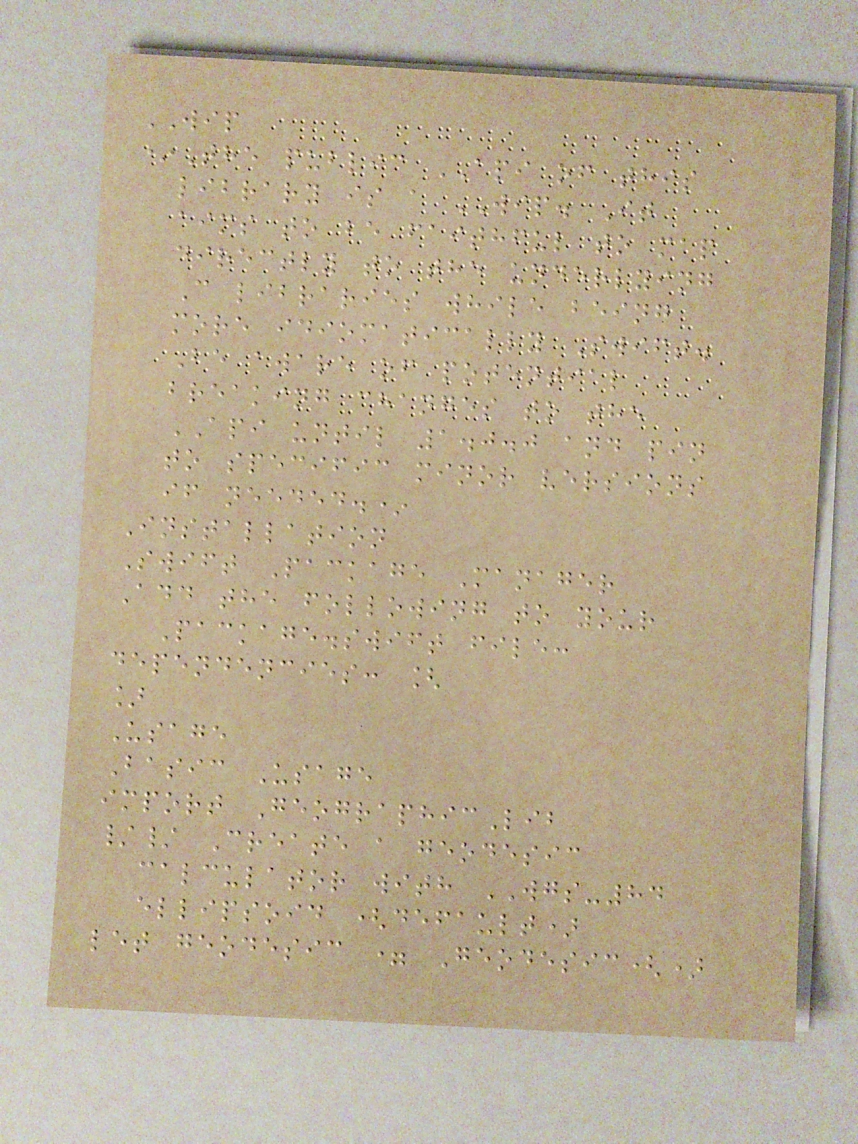WIP
*The public API of this
library is a WIP. It
aims to be faithful to map
directly to the underlying
C libraries while being
more idiomatically Swift.
Be aware of potential
breaking changes to the
API until 1.0.0 and pin
to specific minor versions
if needed.*
Installation
Swift Package Manager
Add the following to your
Package.swift file:
dependencies: [
]
Usage
Basic Usage
import GeographicLib
// Create a geodesic
calculator with WGS-84
ellipsoid (default)
let geodesic = Geodesic()
